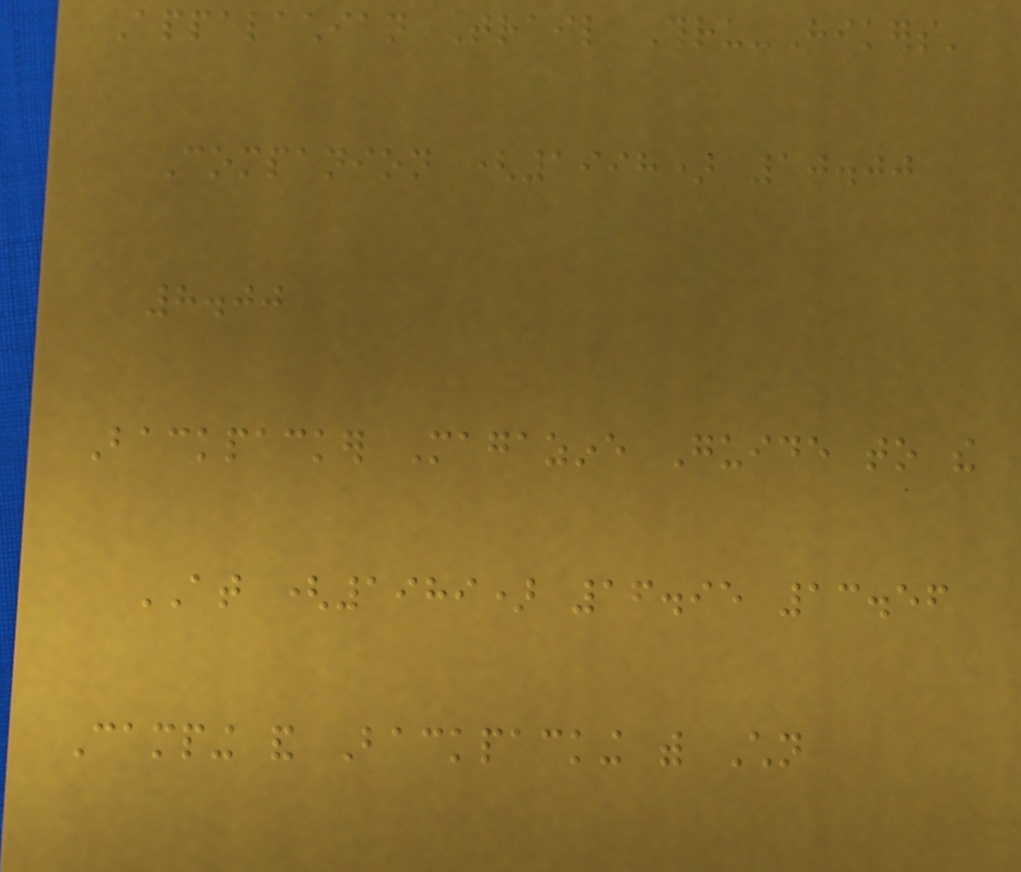Appalachian Trail Thru-Hikers'
Companion (1998) 10.00
8.00
Backpacker Magazine Guide to the
AT (1989) 16.95 13.56
Camping and Backpacking with Children
